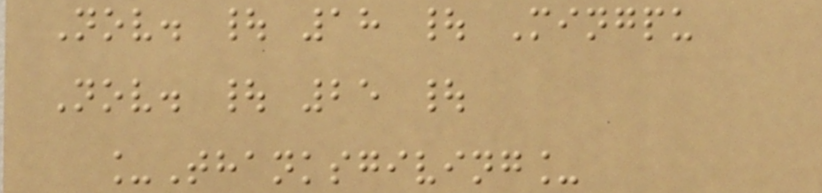Nov. | 18 | Mingpu
Nov. | 25 |
_Thanksgiving_
